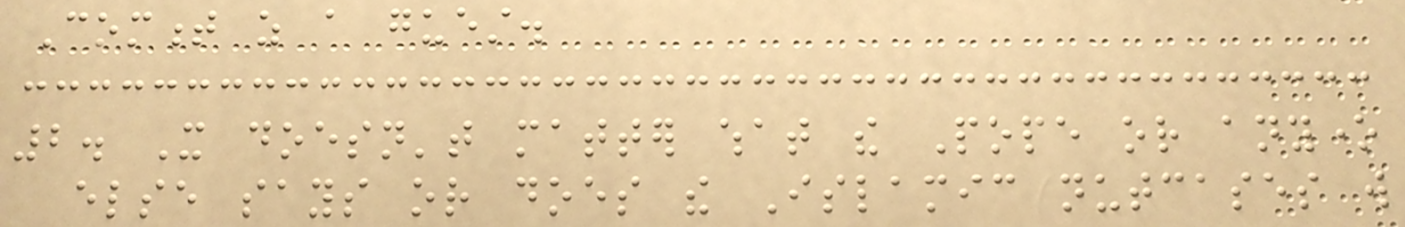Comment as a guest.
2. It doesn't matter what the Pope or anyone
else says or does the Islamic nutcases will
